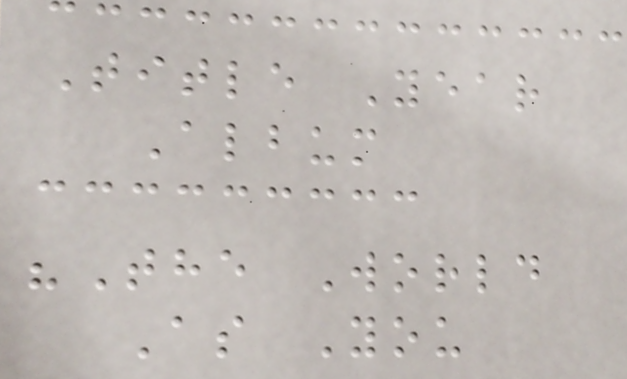Title Year
Album
"The World
As You
